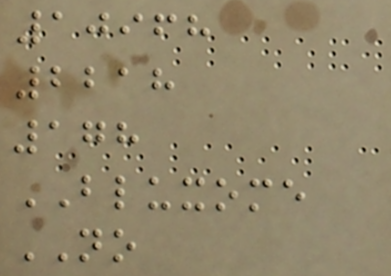10968
2218
178
BLUXOME
NO
